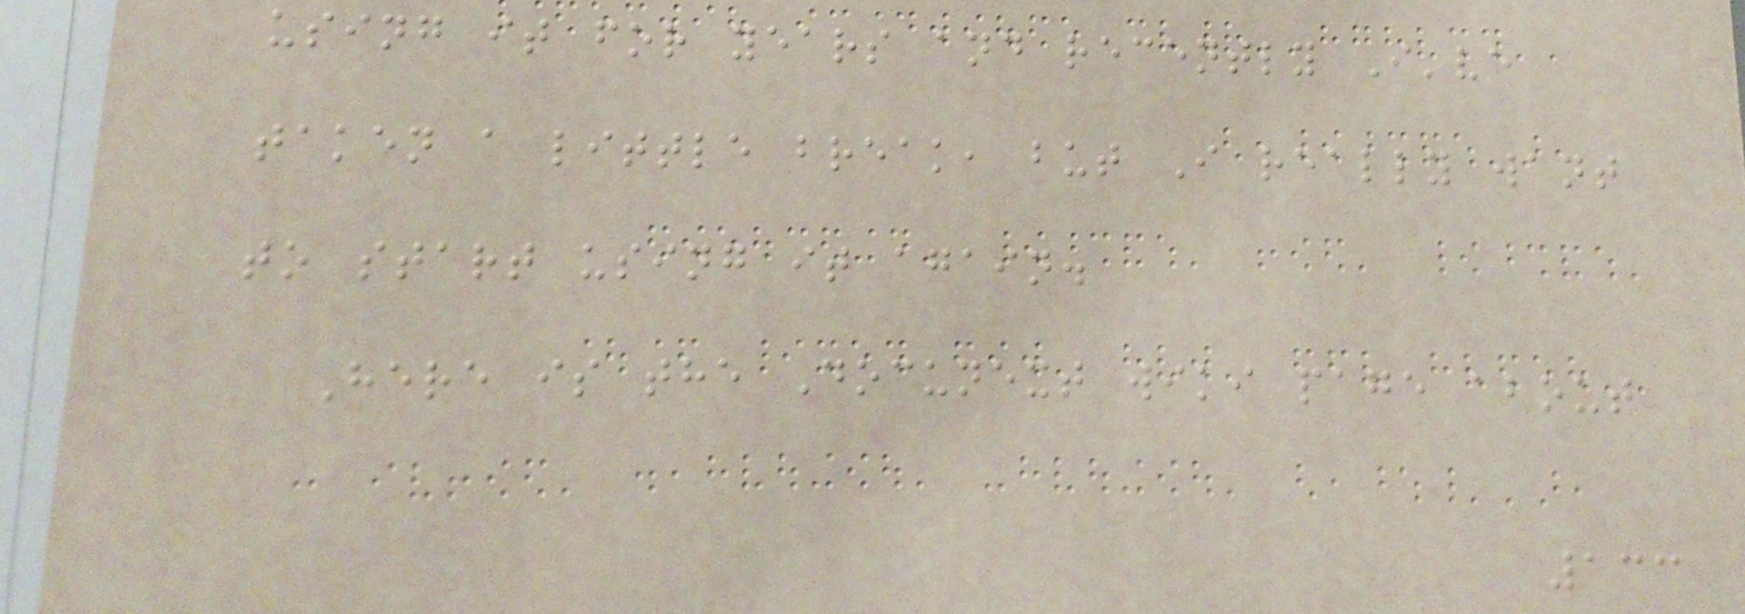using it for years and recently I've
taken a little break, but I really want
to start using it again.
Here is the Docunext wiki page about
133
